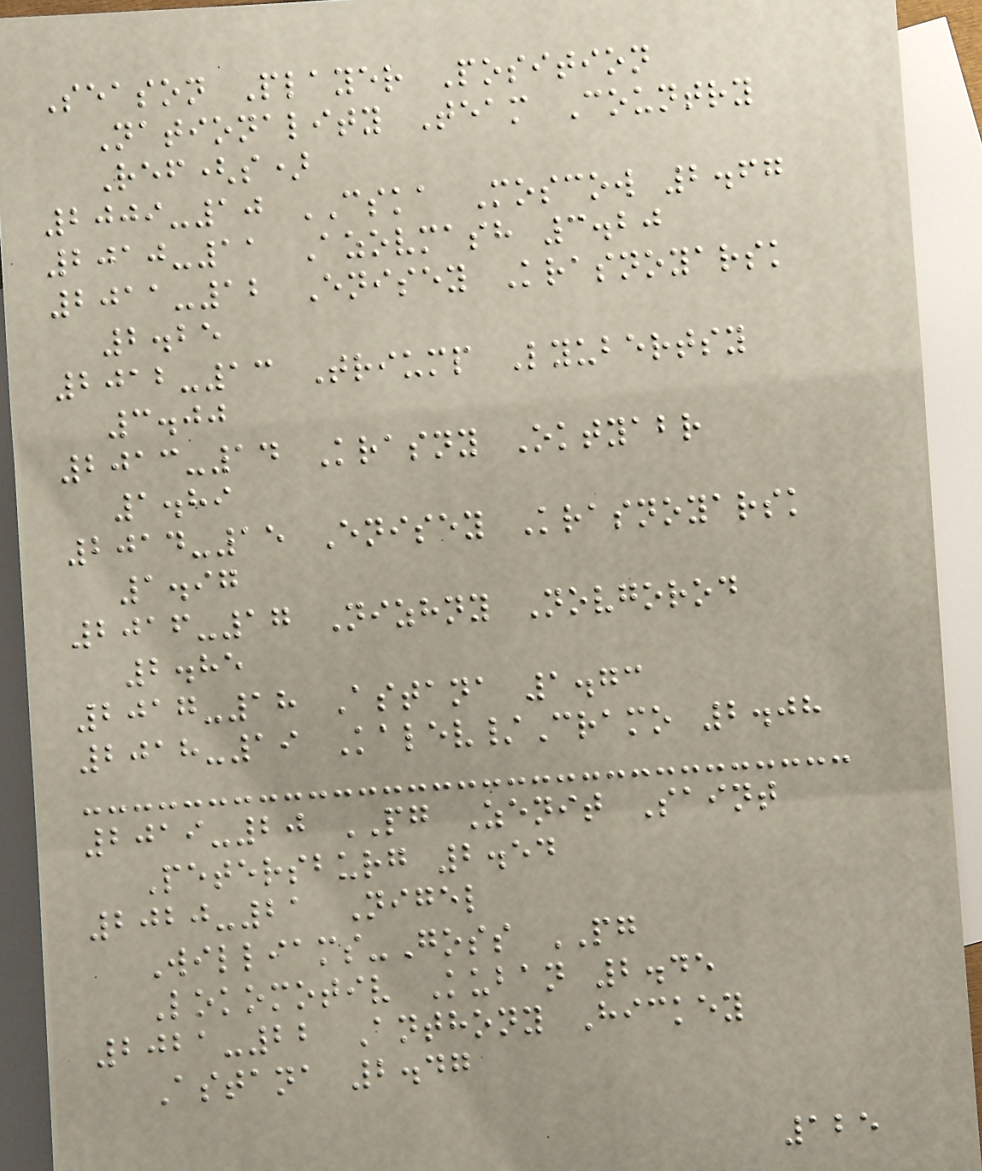Season Player Position
Nationality Team Country
Ref(s)
2009-10 CSKA Moscow 2.67
2010-11 Azovmash 3.20
2011-12 Enisey Krasnoyarsk
2.25
2012-13 Triump Lyubertsy
3.00
2013-14 Krasny Oktyabr
1.89
2014-15 Enisey Krasnoyarsk
1.97
2016-17 Nizhny Novgorod
2.85
2017-18 Astana 1.73
2018-19 Kalev/Cramo 2.08
2019-20 PG Zenit Saint
Petersburg 2.54
2020-21 Nigel
Williams-Goss PG
Lokomotiv Kuban 2.45
2021-22 Anthony Hickey
Astana 2.47
125
